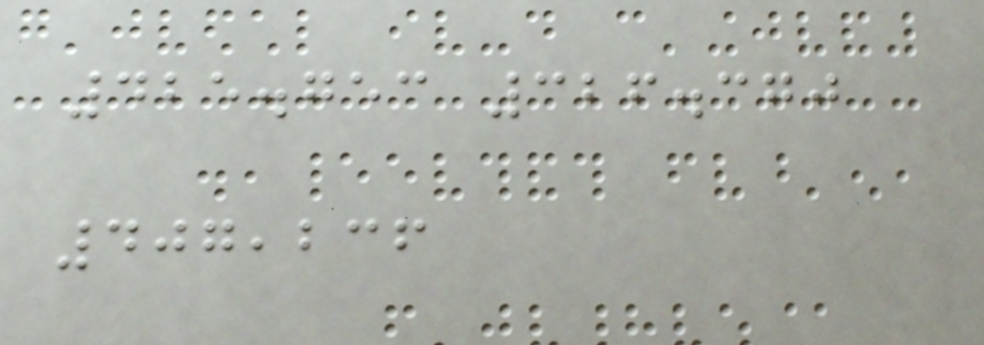425.753 326.370
407,236
